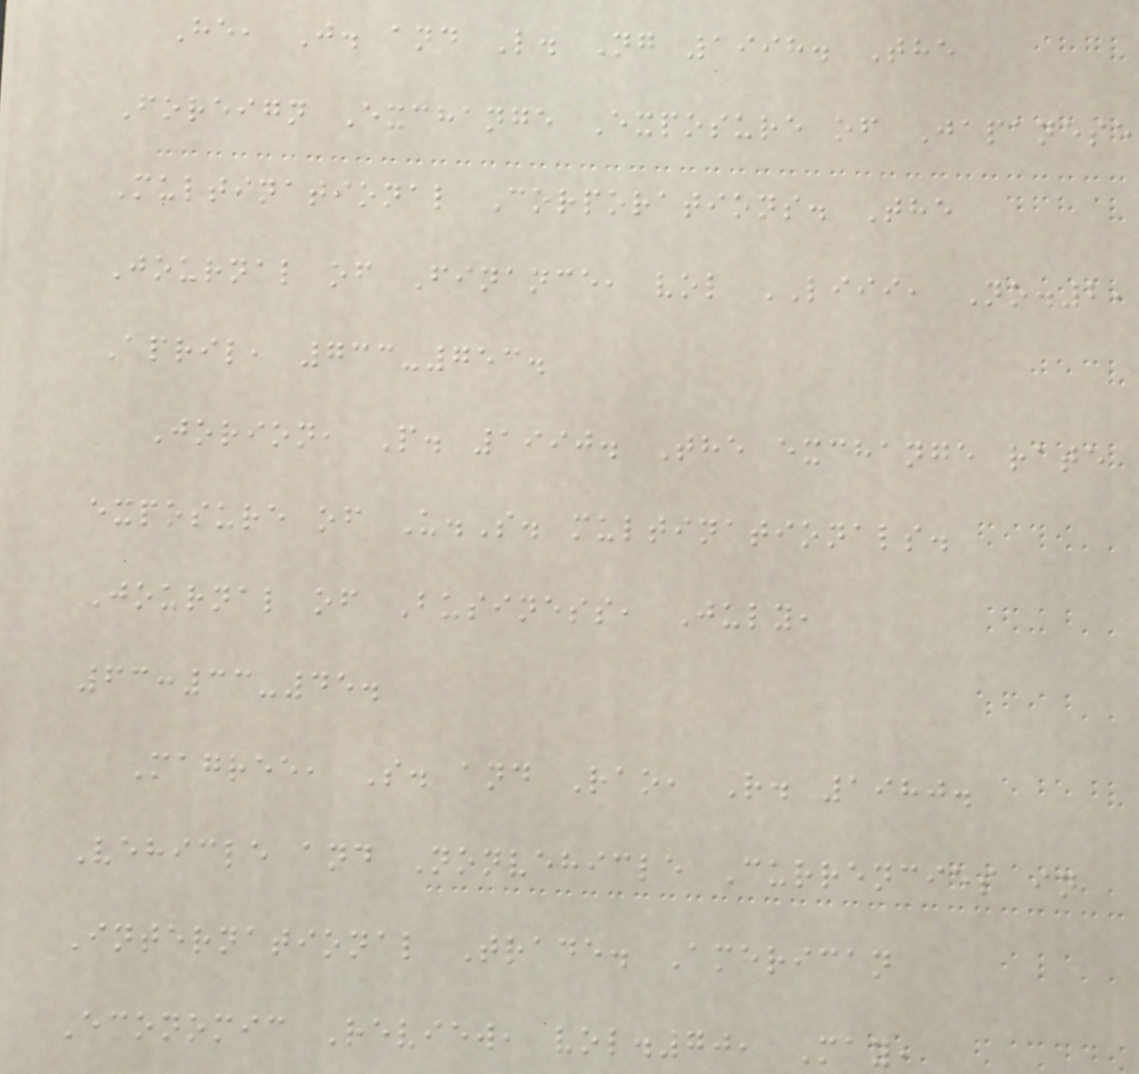He, J. and L. Ng 1998. The
Foreign Exchange Exposure of Japanese
Multinational Corporations. The
Journal of Finance, vol LIII, No.2,
April, 733-753.
Jorion, P. 1990. The exchange rate
exposure of U.S. multinationals.
Journal of Business, July,
63:33-45.
Magree, S. and Rao, R. 1980.
Vehicle and Nonvehicle Currencies in
International Trade. American
Economic Review, vol.70, May,
